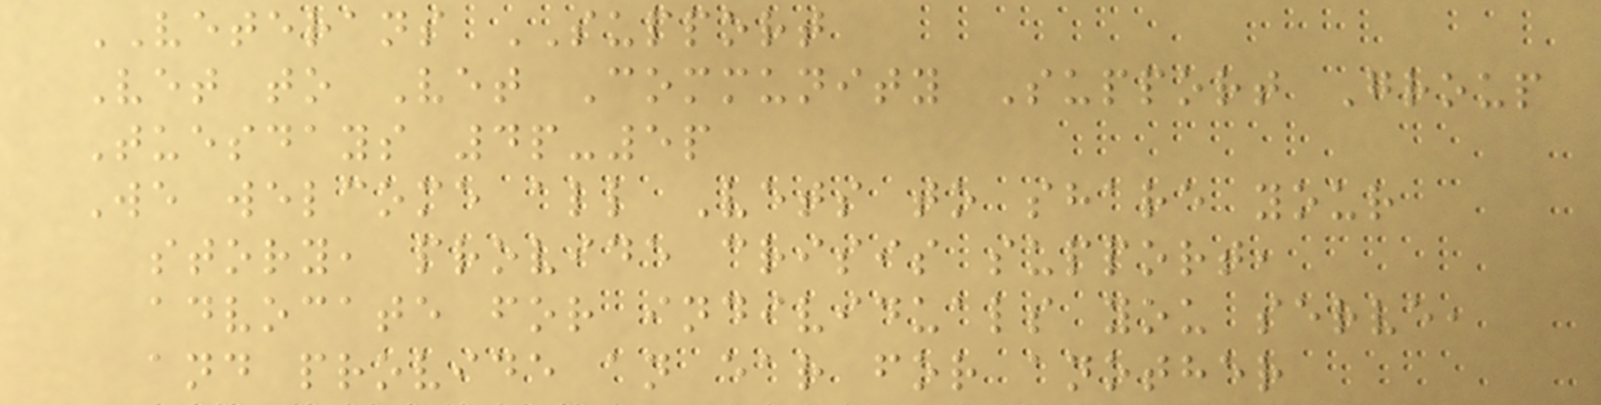VETERANS SUPPORT
Vet to Vet Community Support Group
Tuesdays 4p-5p
We welcome all Vets to share your
story, provide crisis support,
advocate for individuals you serve,
and provide an ear for another
